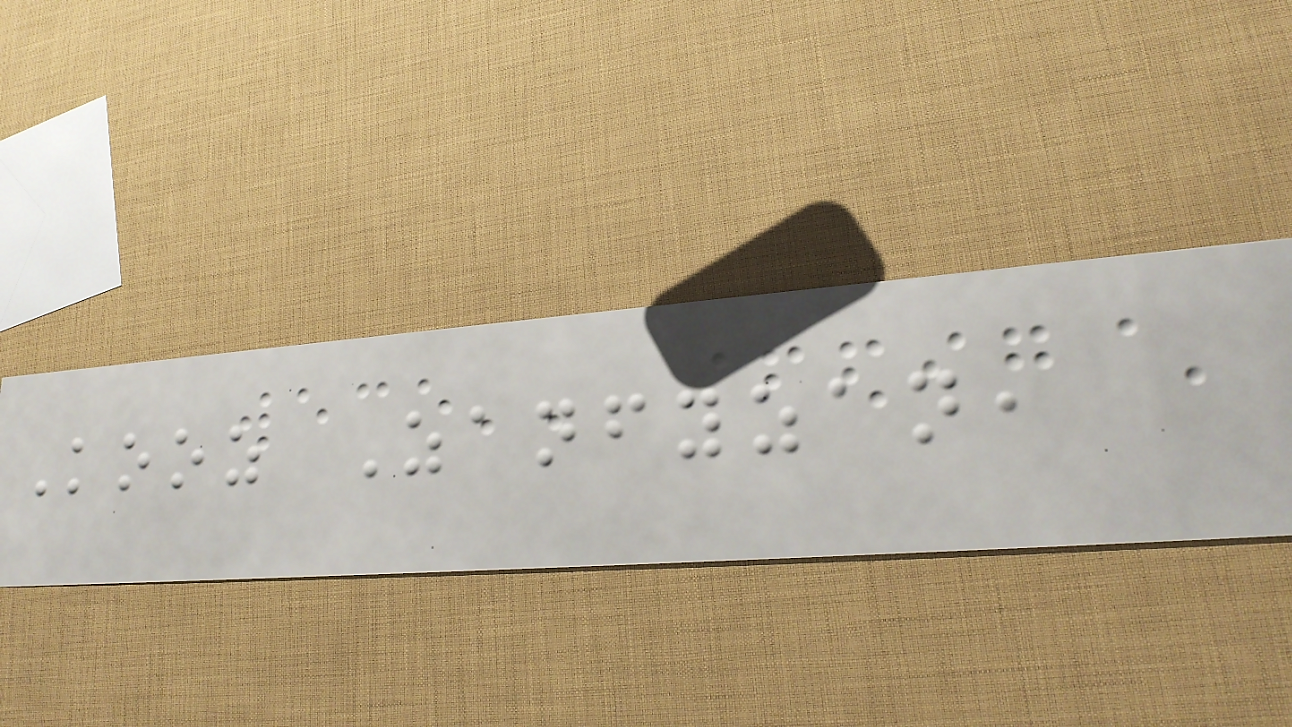Kooz Zanfyzan,
